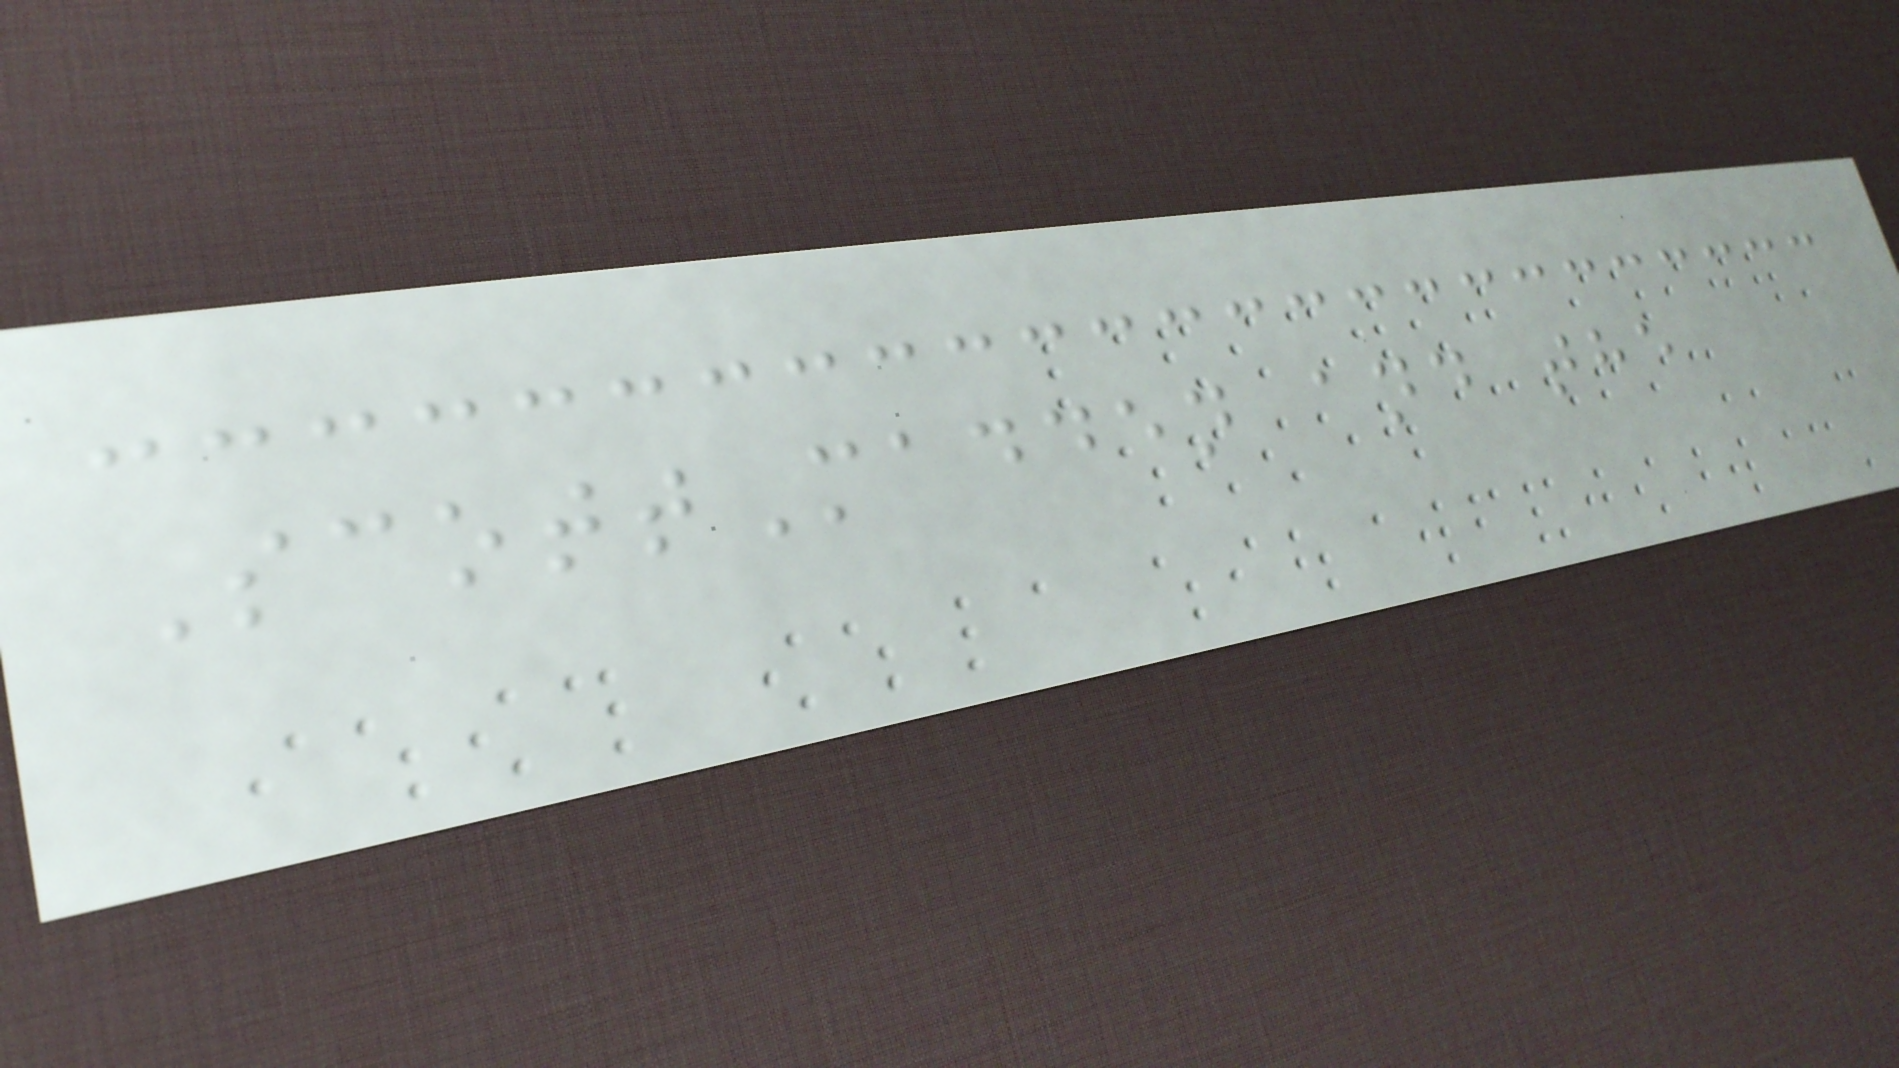ScottMadden and the
